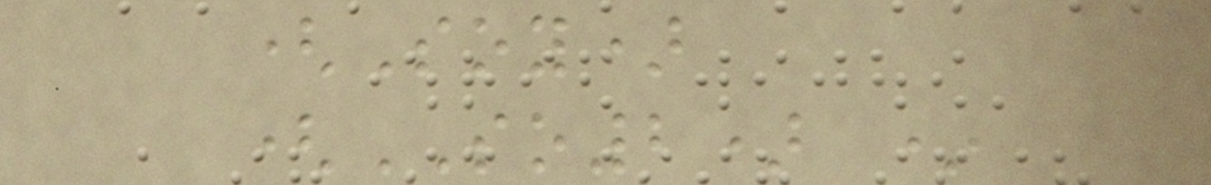(Soy)
(SO2) *
